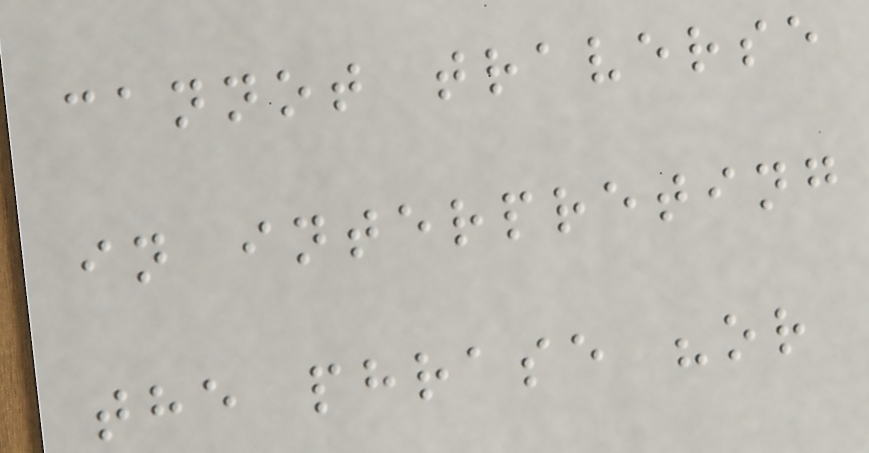cannot traverse
in interpreting
the phrase "or
